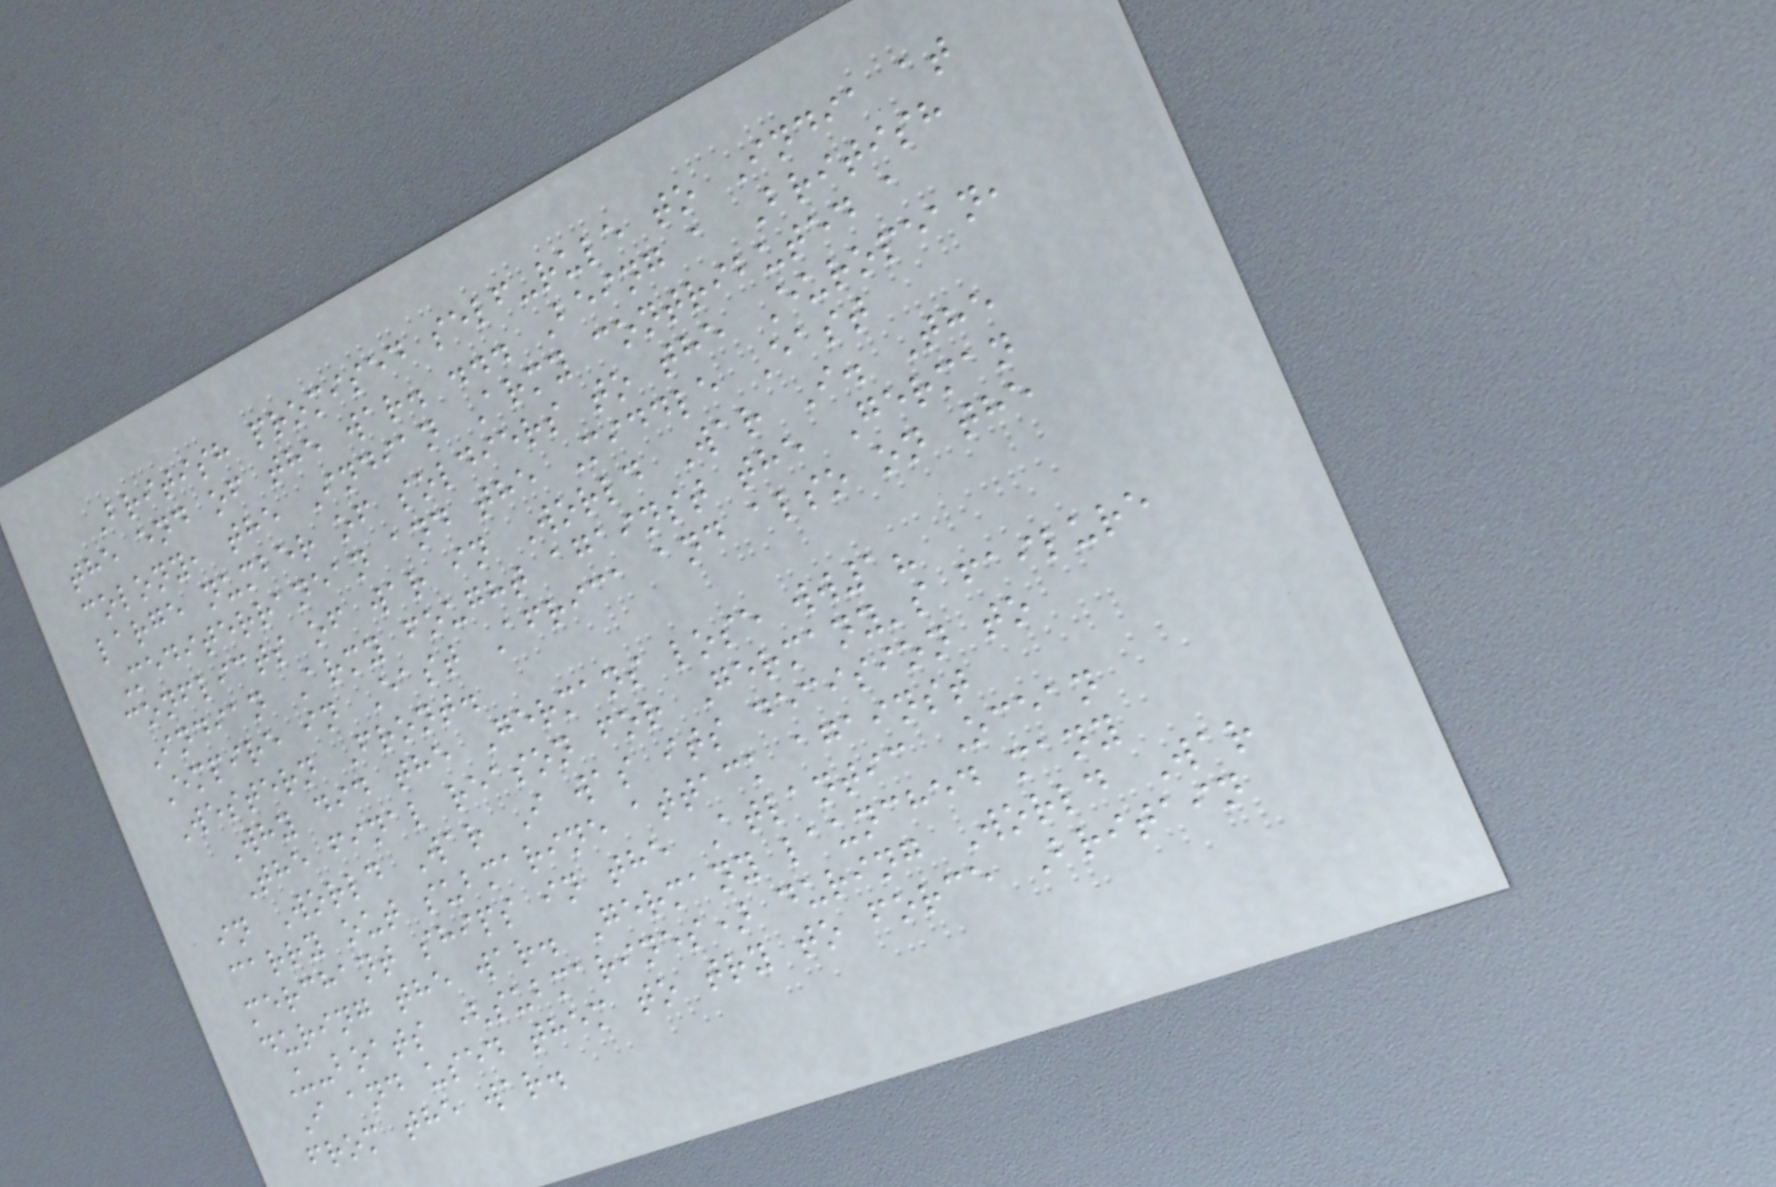British promised self-rule to India at
the end of the war. ... Being a British
colony, the Indian Army contributed a
large number of soldiers to the European,
Mediterranean and the Middle East
conflicts of war in World War I. The
Indian Army fought against the German
Empire in East Africa and also on the
Western Front.
Why did the Germans lose ww1?
The final reason for Germany's failure
in World War I was its decision to
carry out submarine attack against
merchant ships in the Atlantic Ocean
during the war. Germany launched many
U-boats (submarines) during World War
I and used them to try to force Britain
from the war.
